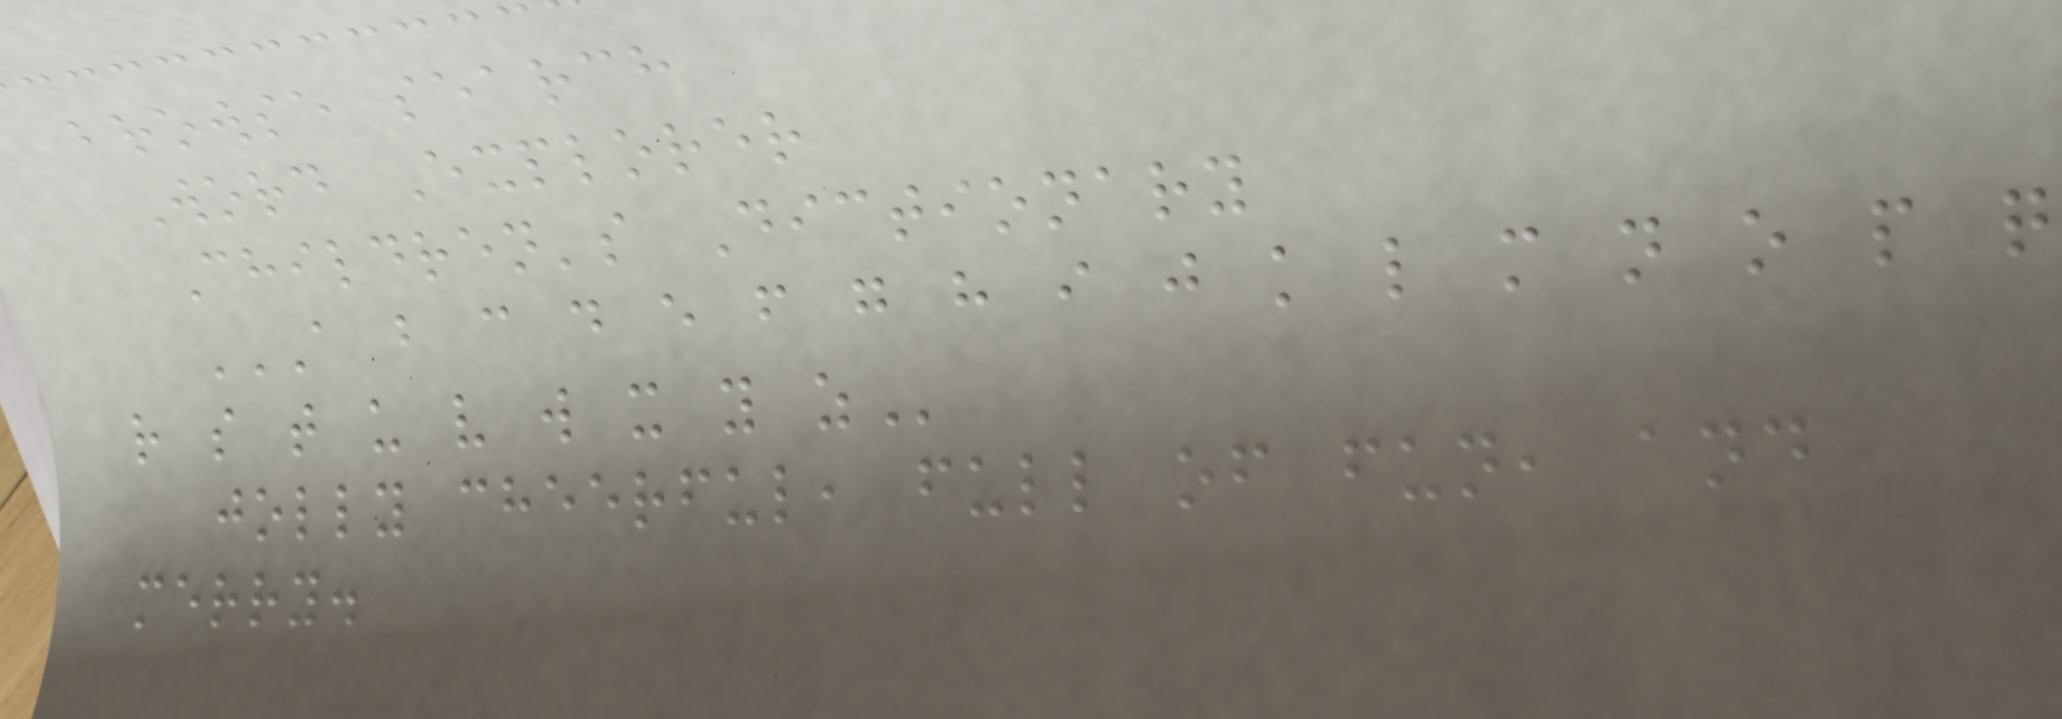browse search
Word Explorer
Children's Dictionary
A B C D E F G H I J K L M N O P Q
R S T U V W X Y Z
jolly cheerful, full of fun, and
merry.
